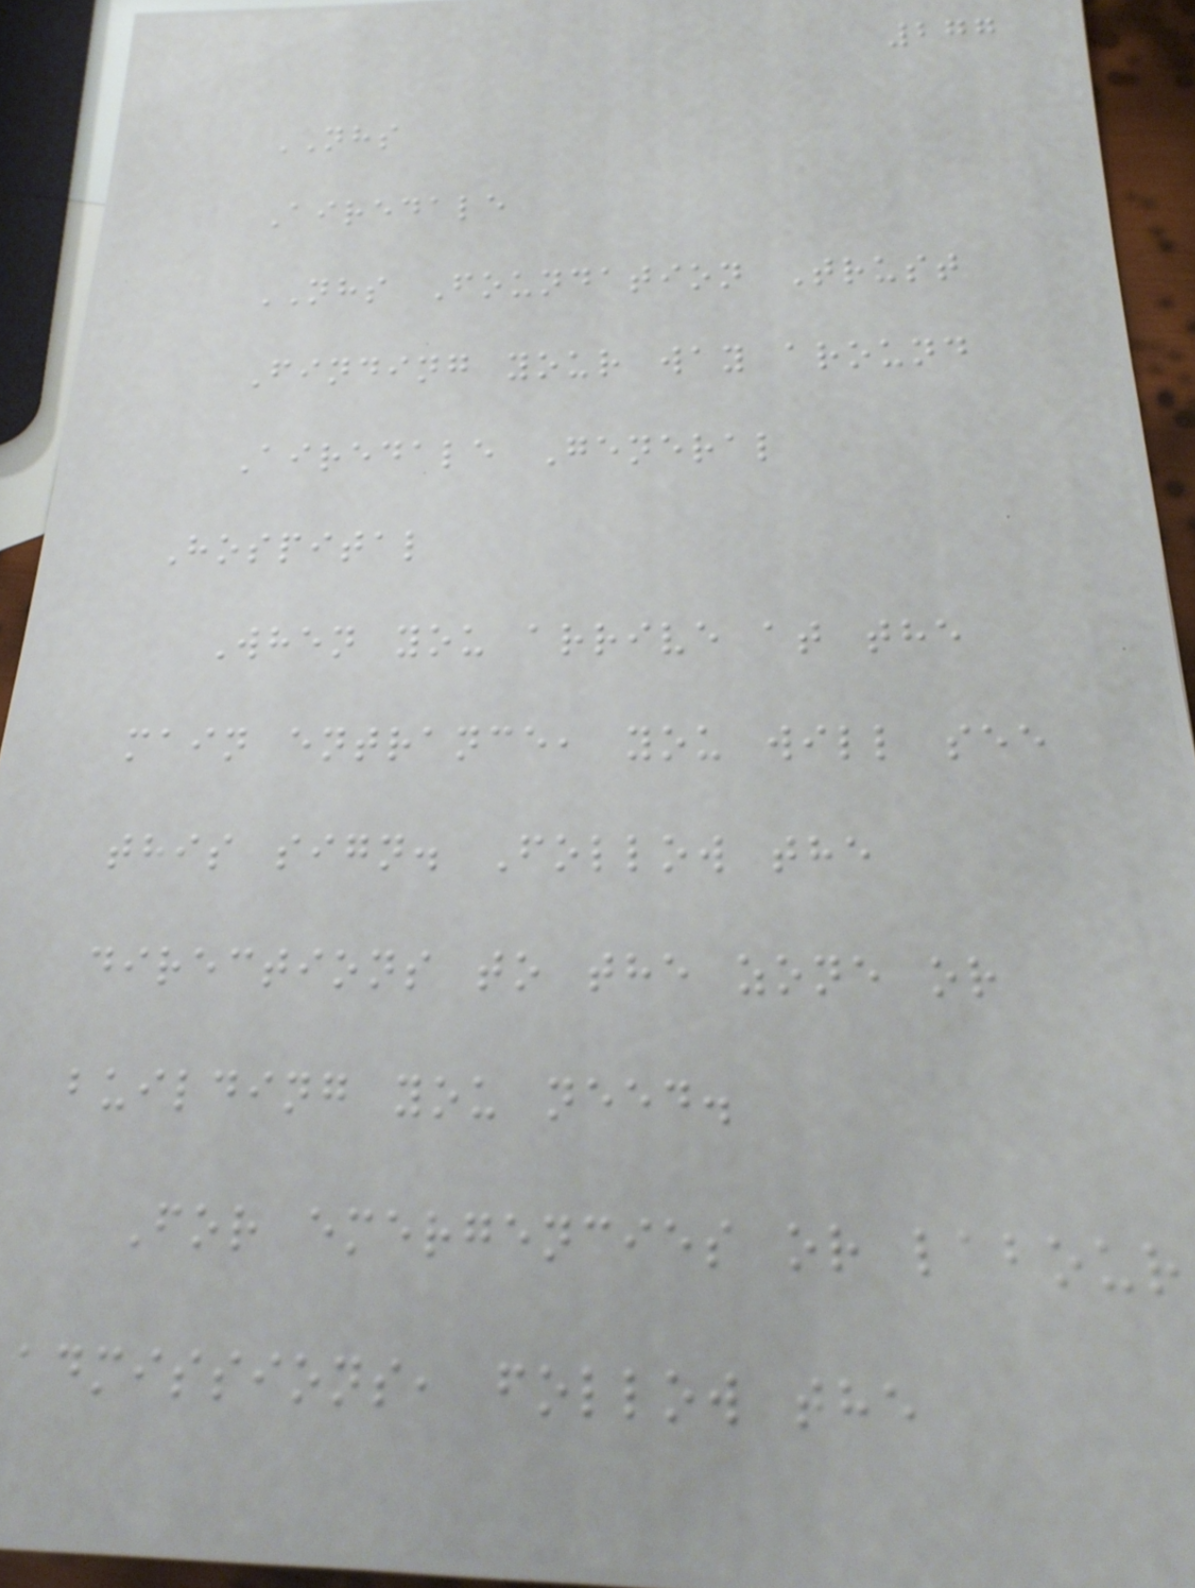277
NHS
Airedale
NHS Foundation Trust
Finding your way around
Airedale General
Hospital
When you arrive at the
main entrance, you will see
this sign. Follow the
directions to the zone or
building you need.
For emergencies or labour
admissions, follow the
